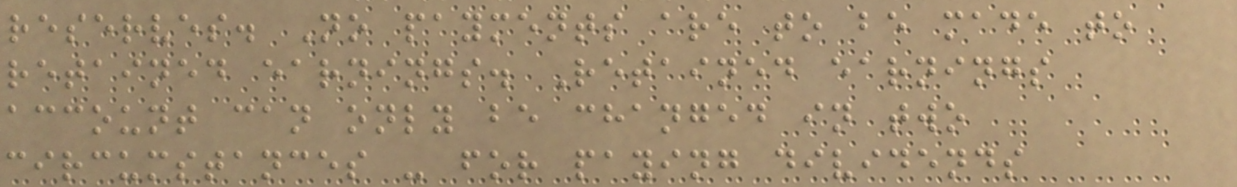reserves. No payments are to be made to
retained earnings. Retained earnings
account can only be changed in two
circumstances - for paying dividends
